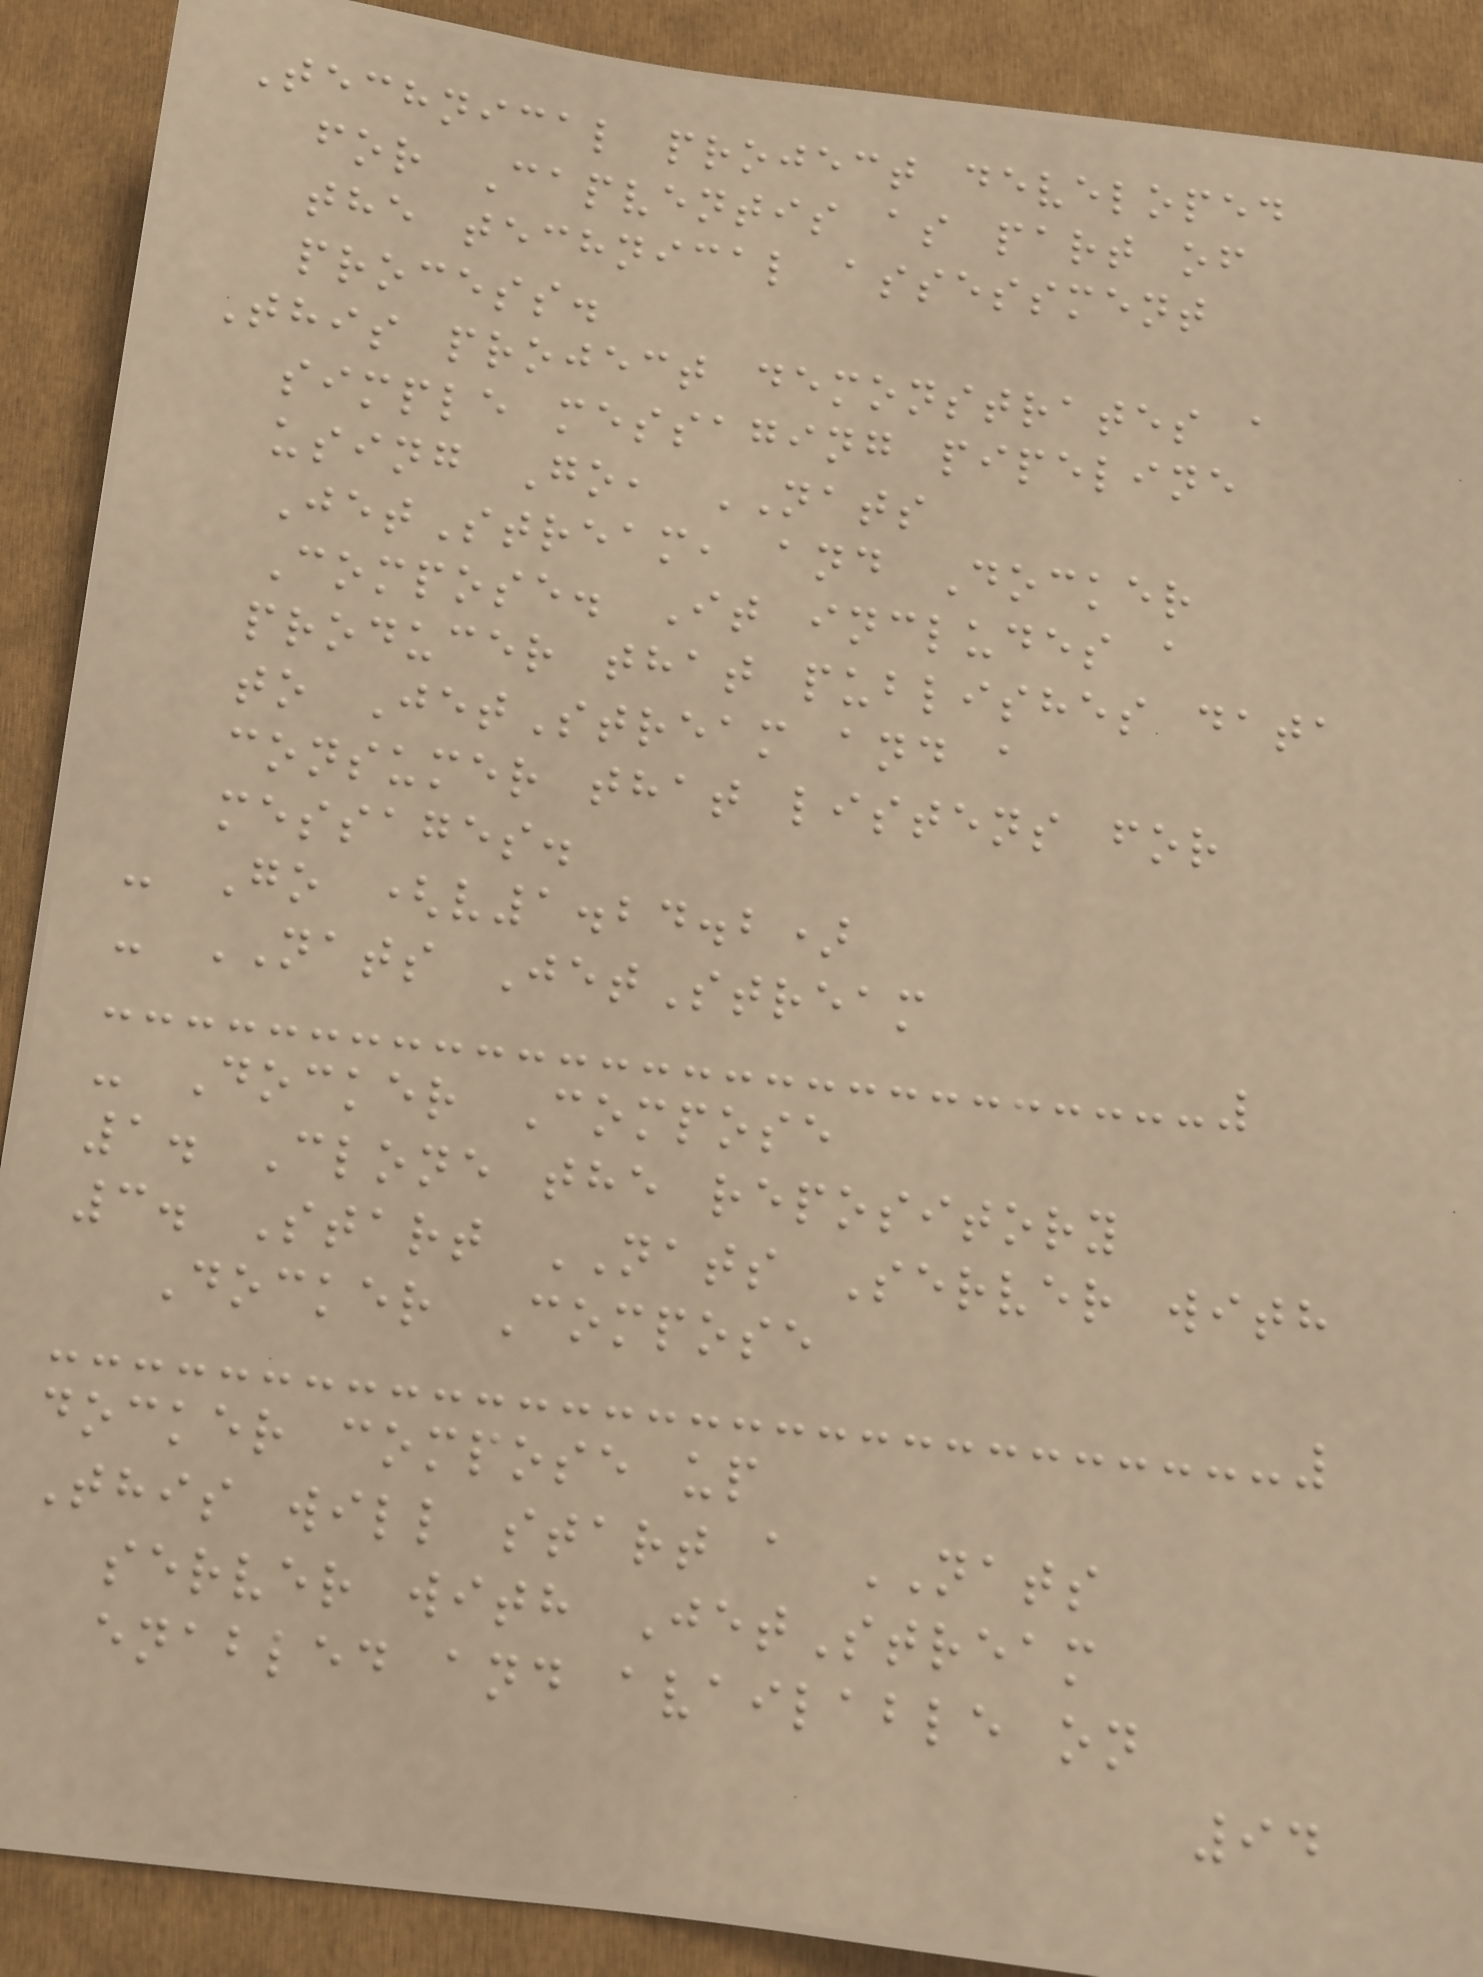Technical project developed
for Capventis as part of
the technical assessment
process.
This project demonstrates a
simple messaging pipeline
using Go, NATS
JetStream, and Docker
Compose. It includes a
producer that publishes data
to JetStream and a
consumer that listens for
messages.
- Go (v1.24.2)
- NATS JetStream
- Docker Compose
1. Clone the repository
3. Start NATS Server with
Docker Compose
docker compose up
This will start a NATS
server with JetStream
enabled and available on
94
